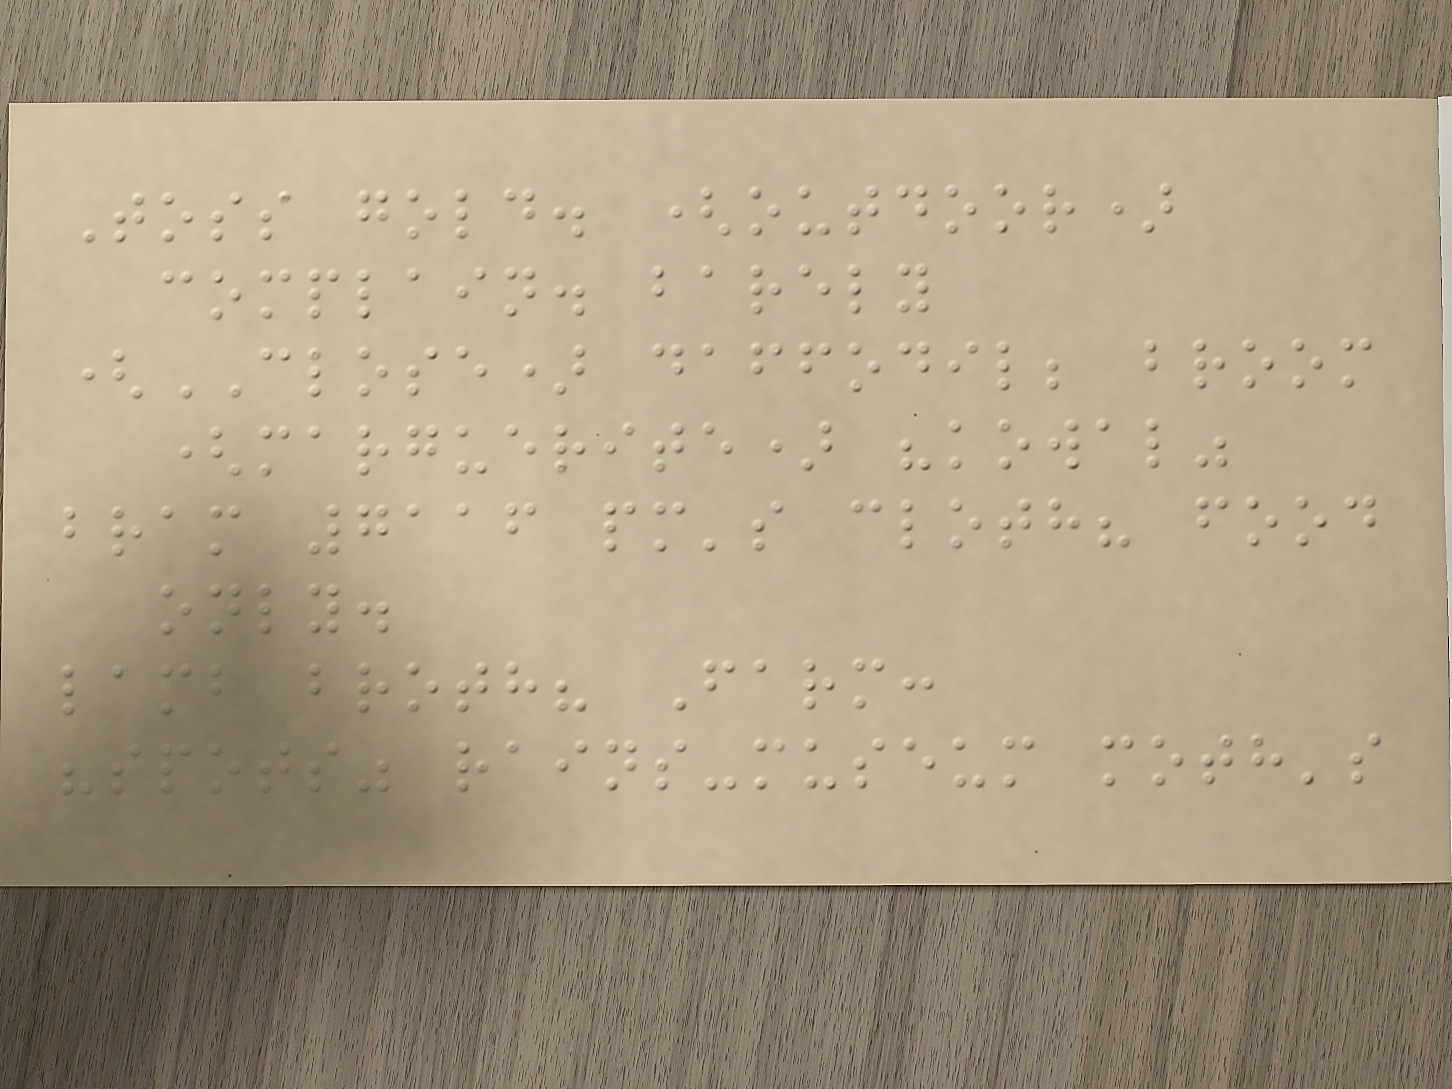Toss gold. (outdoor)
complain. barely
(CLOSE) daffodil; broom
(marguerite) "kowal"
bram 7116 pm's cloth? food
only.
lamb broth? Farm:
"spots" rains-museum moth's
